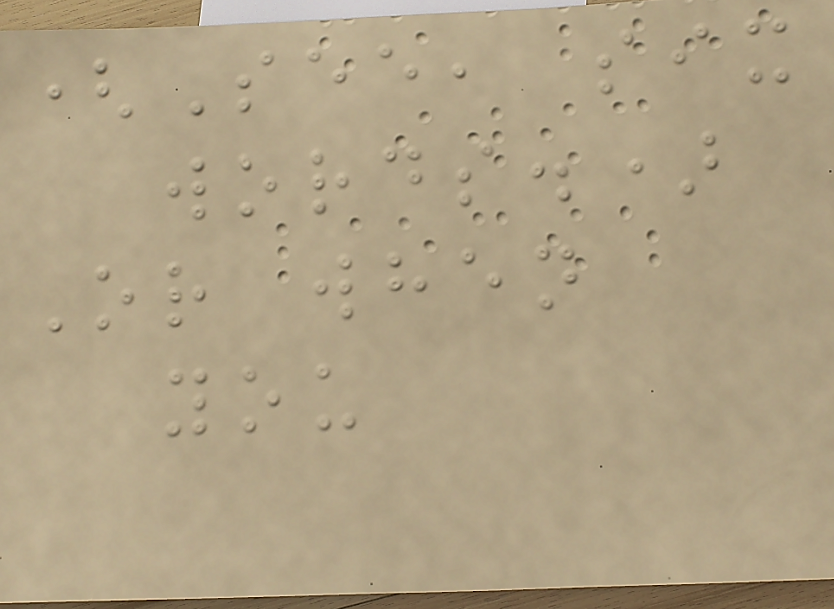(See, six
words.)
Or when
you
